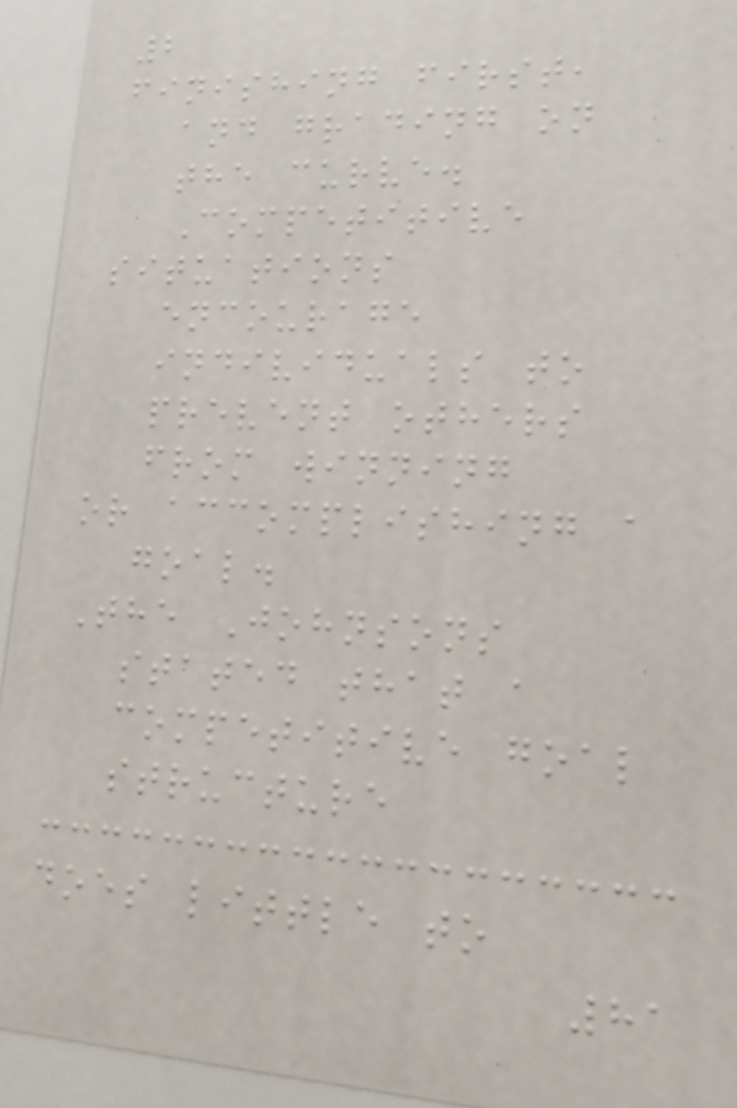2
finishing first,
and grading on
the curve.
Competitive
situations
encourage
individuals to
prevent others
from winning
or accomplishing a
goal.
The Johnsons
stated that a
competitive goal
structure
does little to
81
